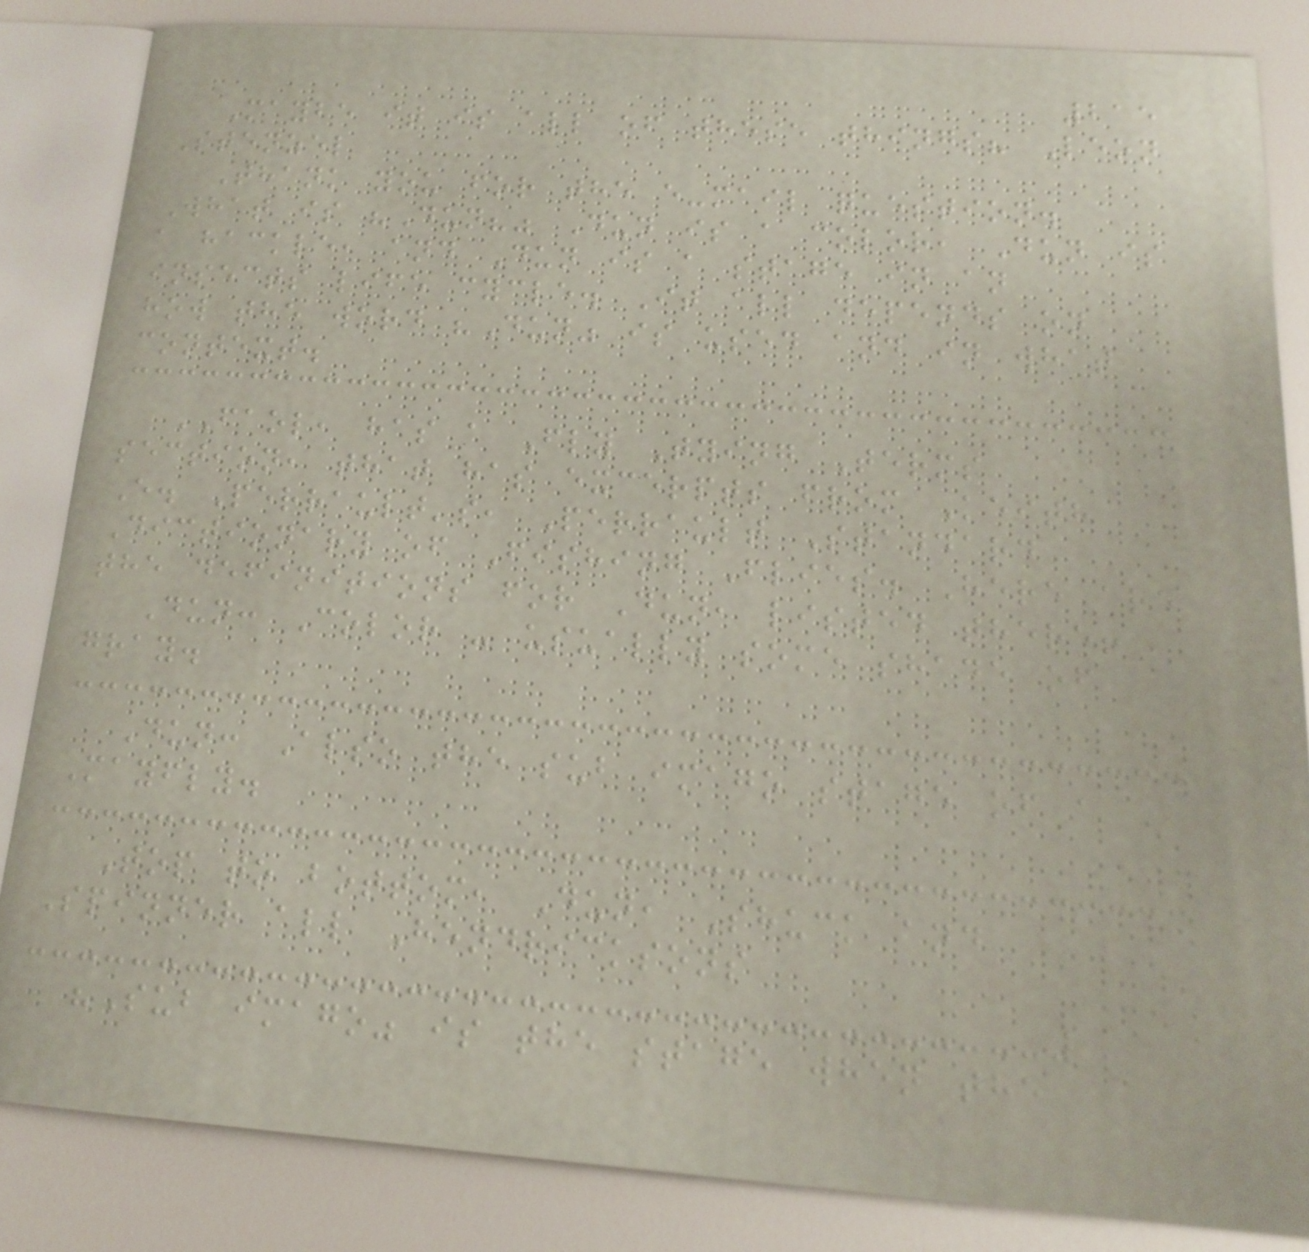215
Maybe it is all of these things? Leon
Stenzel
Thank you for the e-mail question.
What is "Dun?" Dun is a color, Dun is
a hackle, and Dun is a stage in an
insects life cycle. It all depends on
how the word "Dun" is used and in what
context.
FAOL, has a Fly Tying Terms
section, that has excerpts from Keith
E. Perrault's, Perrault Standard
Dictionary of Fishing Flies. Here are
the definitions for Dun, listed there!
Dun: Color - usually some shade of
gray.
Dun: Also the sub imago stage of a
Mayfly.
Top to bottom, Dun, Shuck and
Spinner all Hendricksons
"Sub imago" is the stage when the
